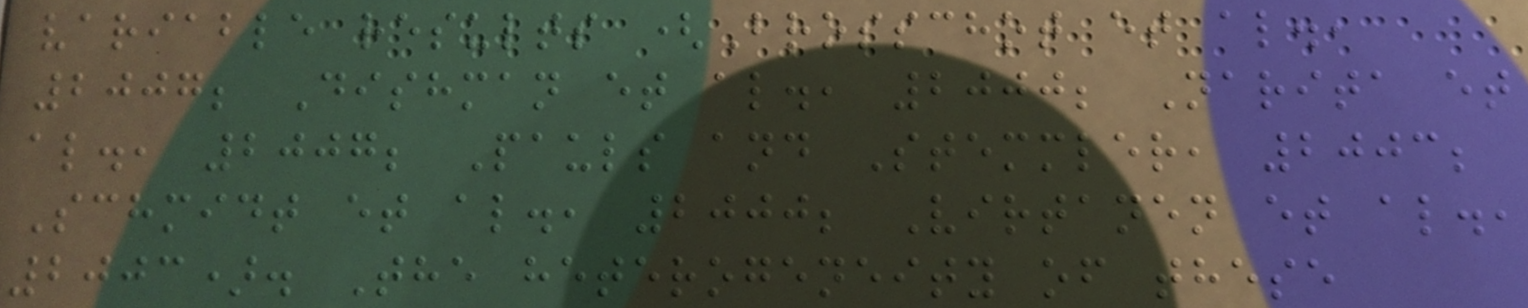variable results (Brosschot et al.,
2007; Dishman et al., 2000; Narita et
al., 2007; Pauls and Stemmler, 2003;
Schmidt et al., 2000; Virtanen et al.,
2003). The heterogeneity of these
